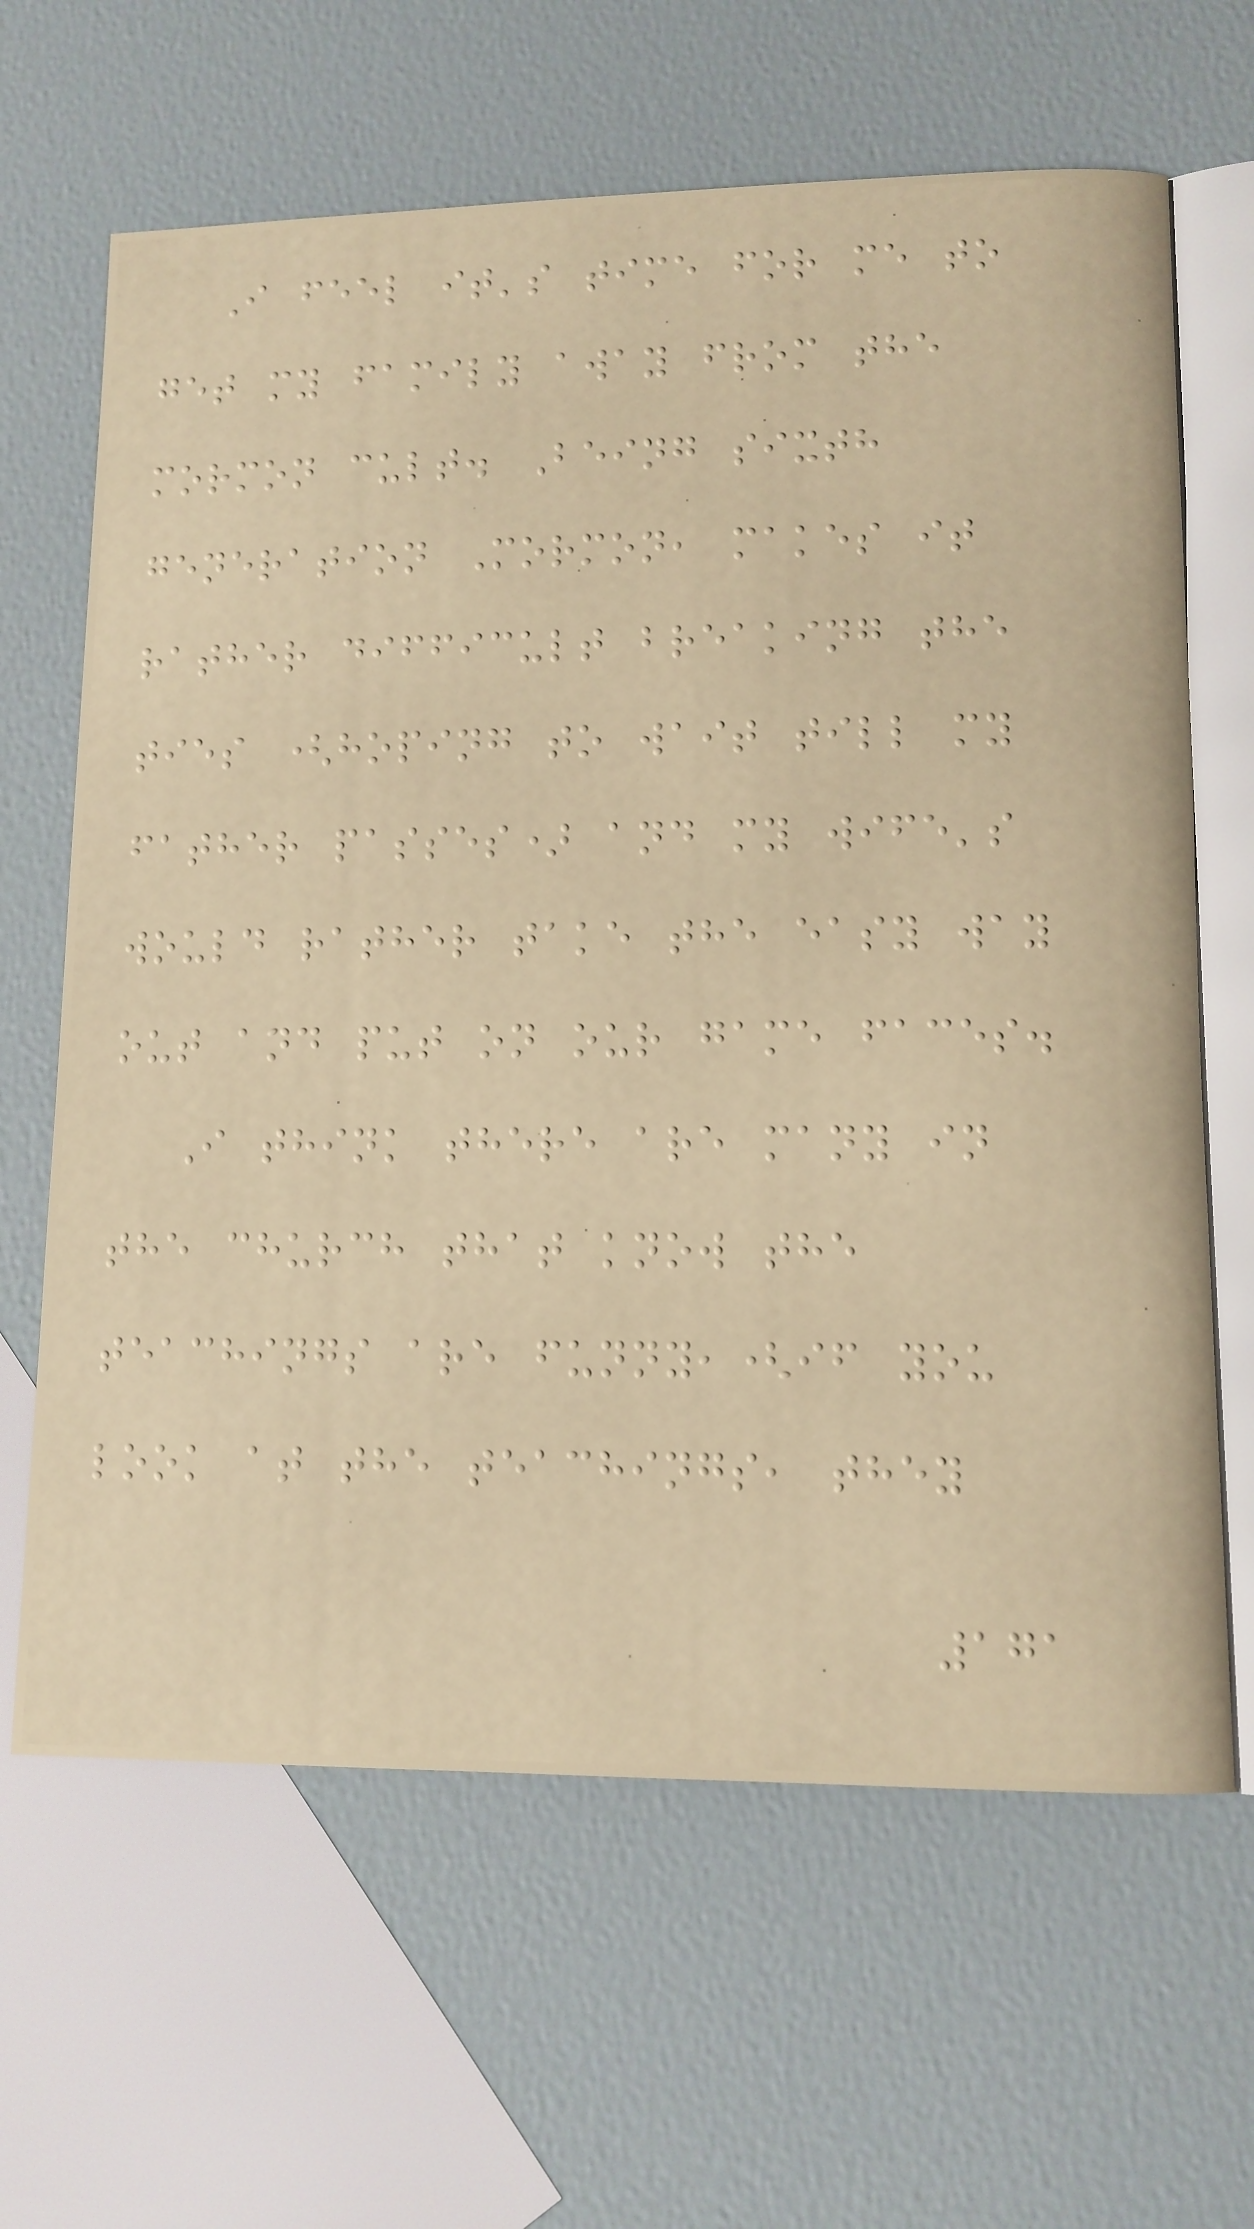I feel it's time for me to
get my family away from the
mormon cult. Being sixth
generation Mormon, makes it
rather difficult breaking the
ties (hoping to wait till my
father passes) and my wife's
would rather take the easy way
out and put on our game faces.
I think there are many in
the church that know the
teachings are funny,(if you
look at the teachings, they
171
